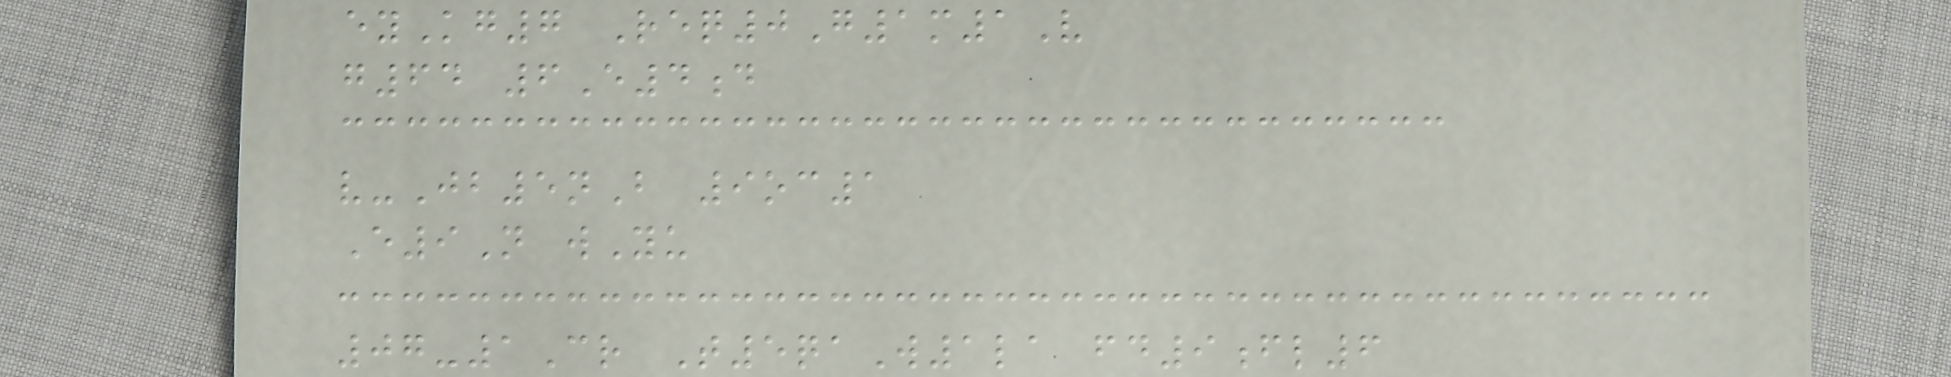eyKg7 Req0G1m1V
g64 6E4d
v-Jb5nB 9oc1
E9N wYu
07-1Cr T5qaW1la fd9fl6
